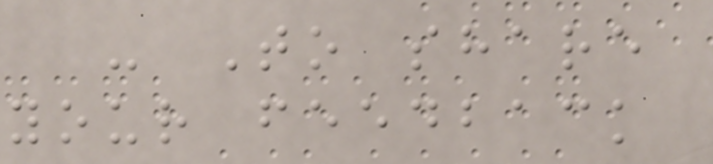- To share
your feedback
